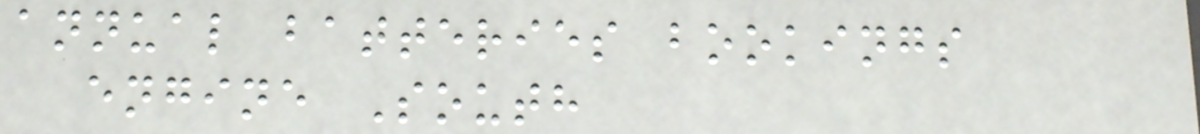annual batteries bookings
engine South
